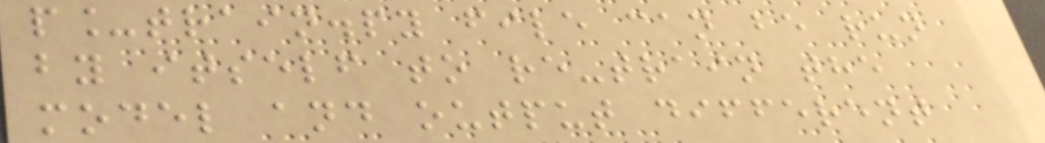p_train.py file can be run
by itself to re-train the
model and output different
